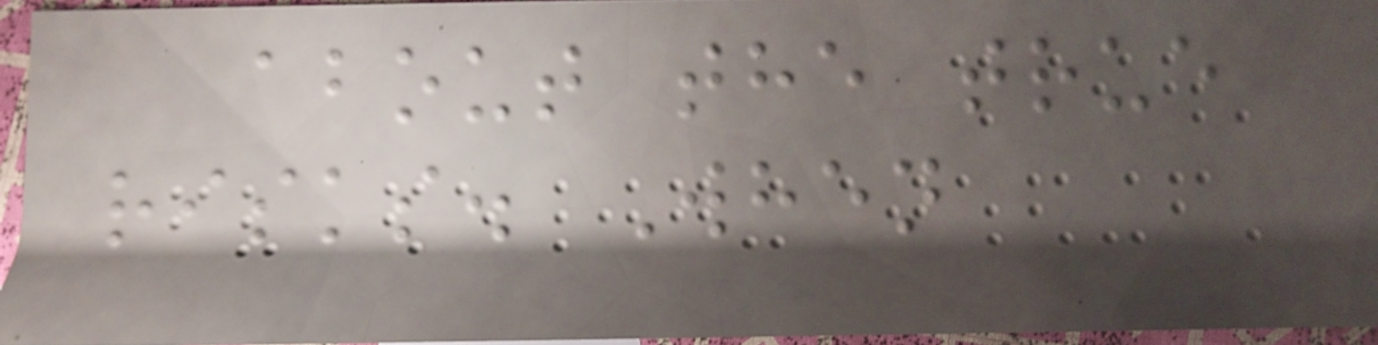about the true
risks. When
